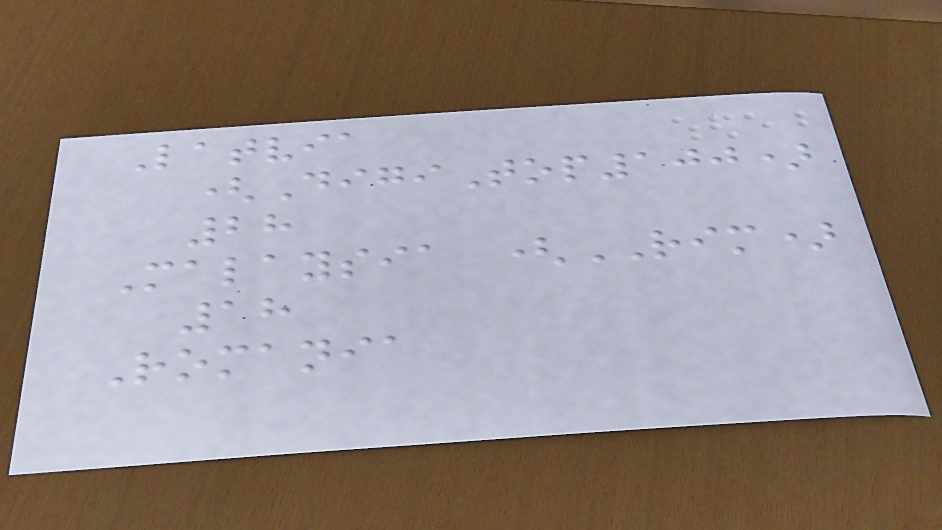Latvia
(DigiTop100)
28
Malaysia (RIM)
18
Romania
